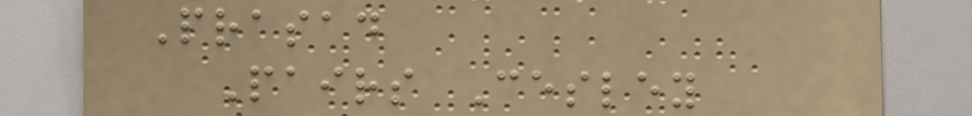Prasad
Pairs Cesley
